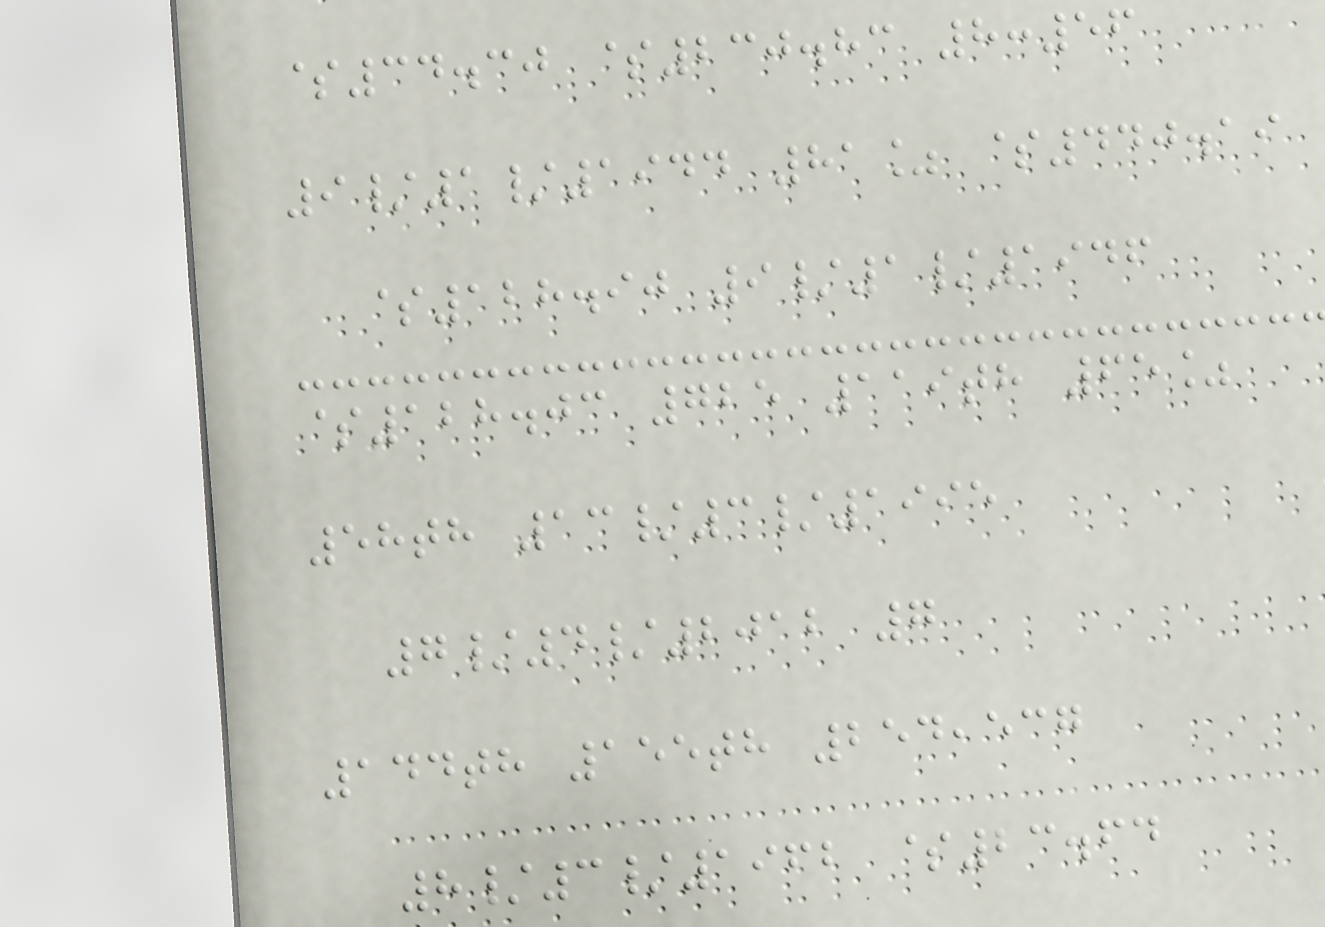$34.30 $230.83 8:56
9/1/1944 81% $440.19
$128.90 9/1/1946
$128.03 725 119th 65%
58th 13/3/1995
7/4/2012 7
144th 155th 254,537
8/3/1962 $23.64
